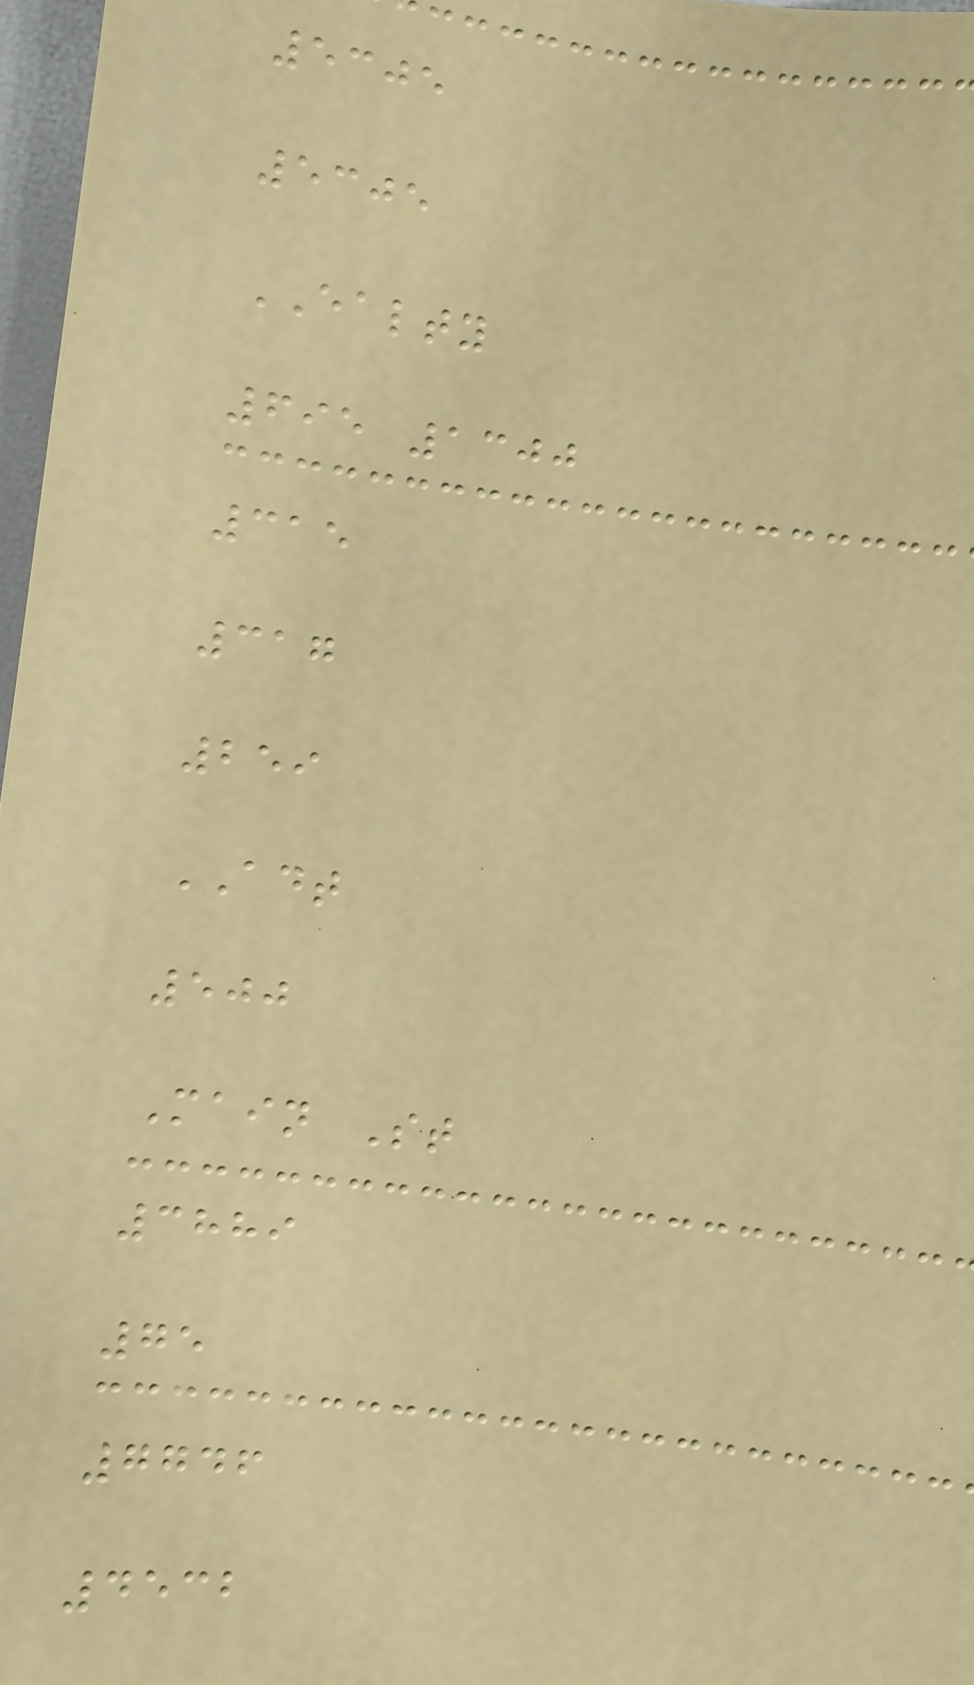5305
5305
EALTY
695 1300
315
317
259
ADT
500
Main St
3889
75
7746
4532
